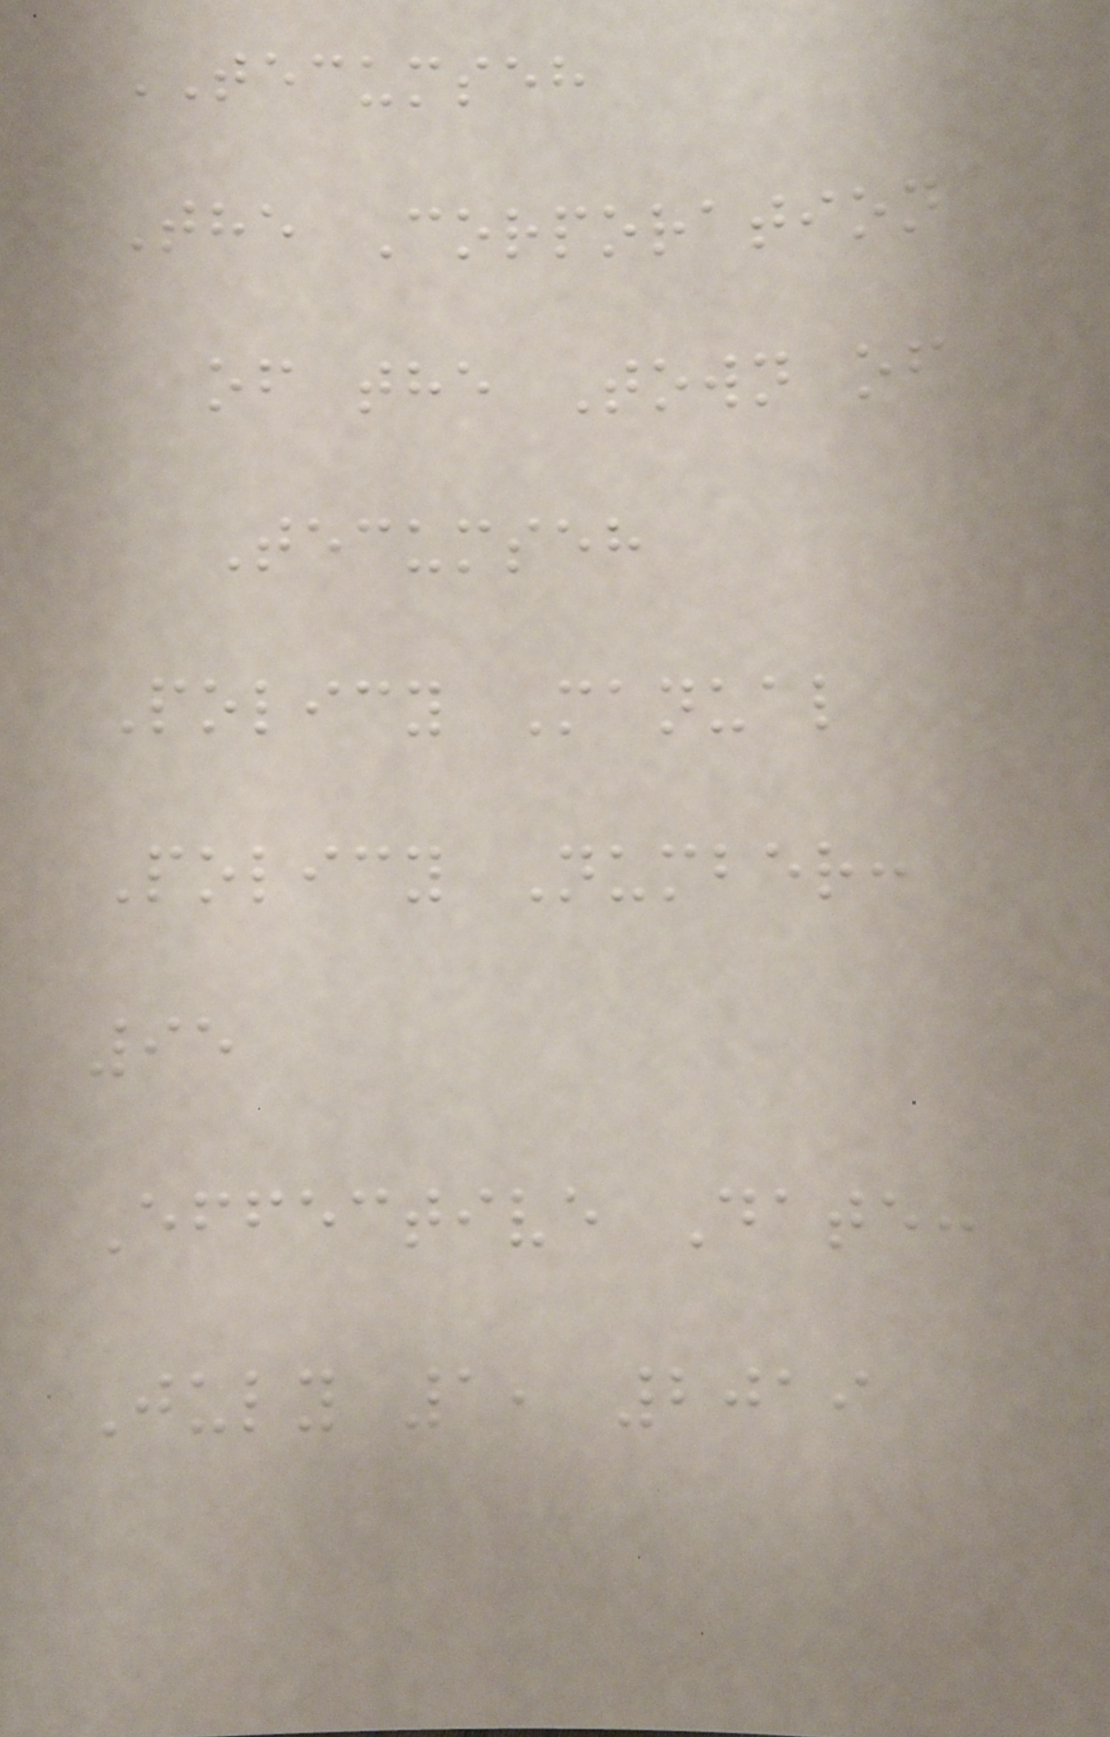TECUMSEH
The Corporation
of the Town of
Tecumseh
Policy Manual
Policy Number:
95
Effective Date:
July 1, 2019
